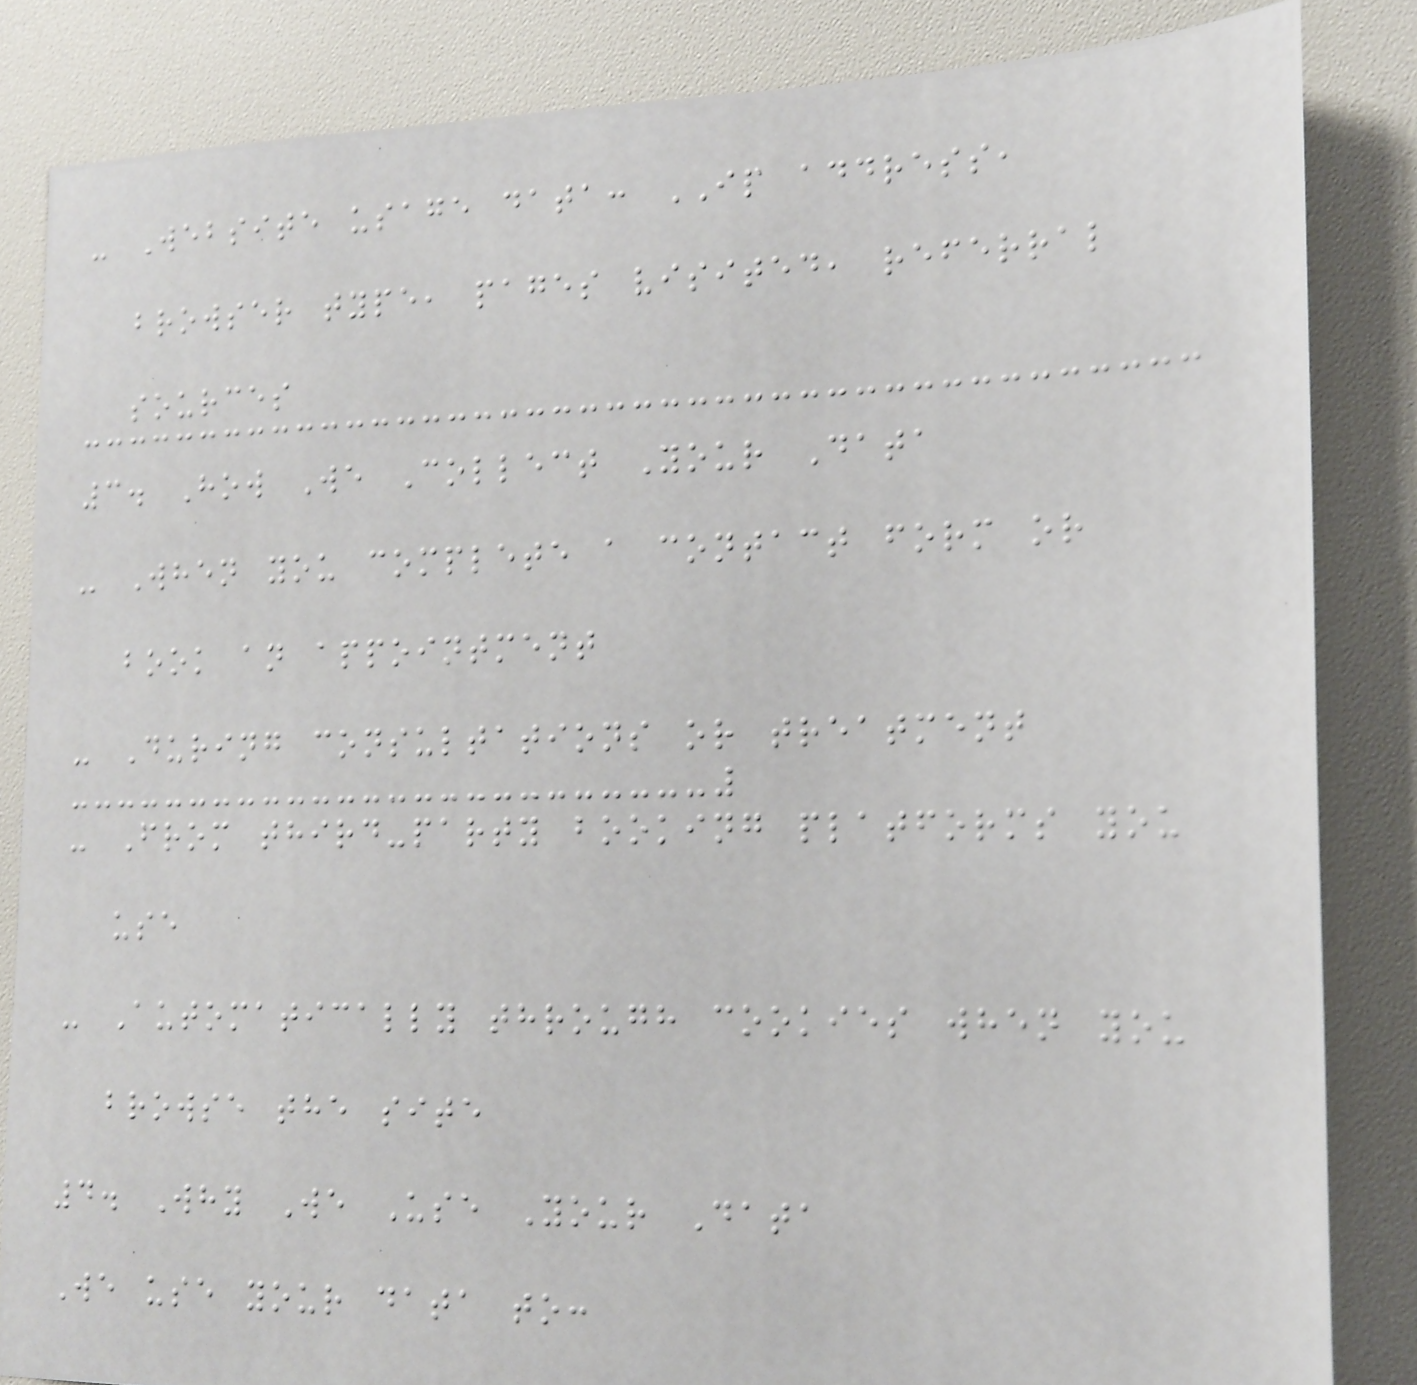- Website usage data: IP address,
browser type, pages visited, referral
sources
3. How We Collect Your Data
- When you complete a contact form or
book an appointment
- During consultations or treatment
- From third-party booking platforms you
use
- Automatically through cookies when you
browse the site
4. Why We Use Your Data
We use your data to:
